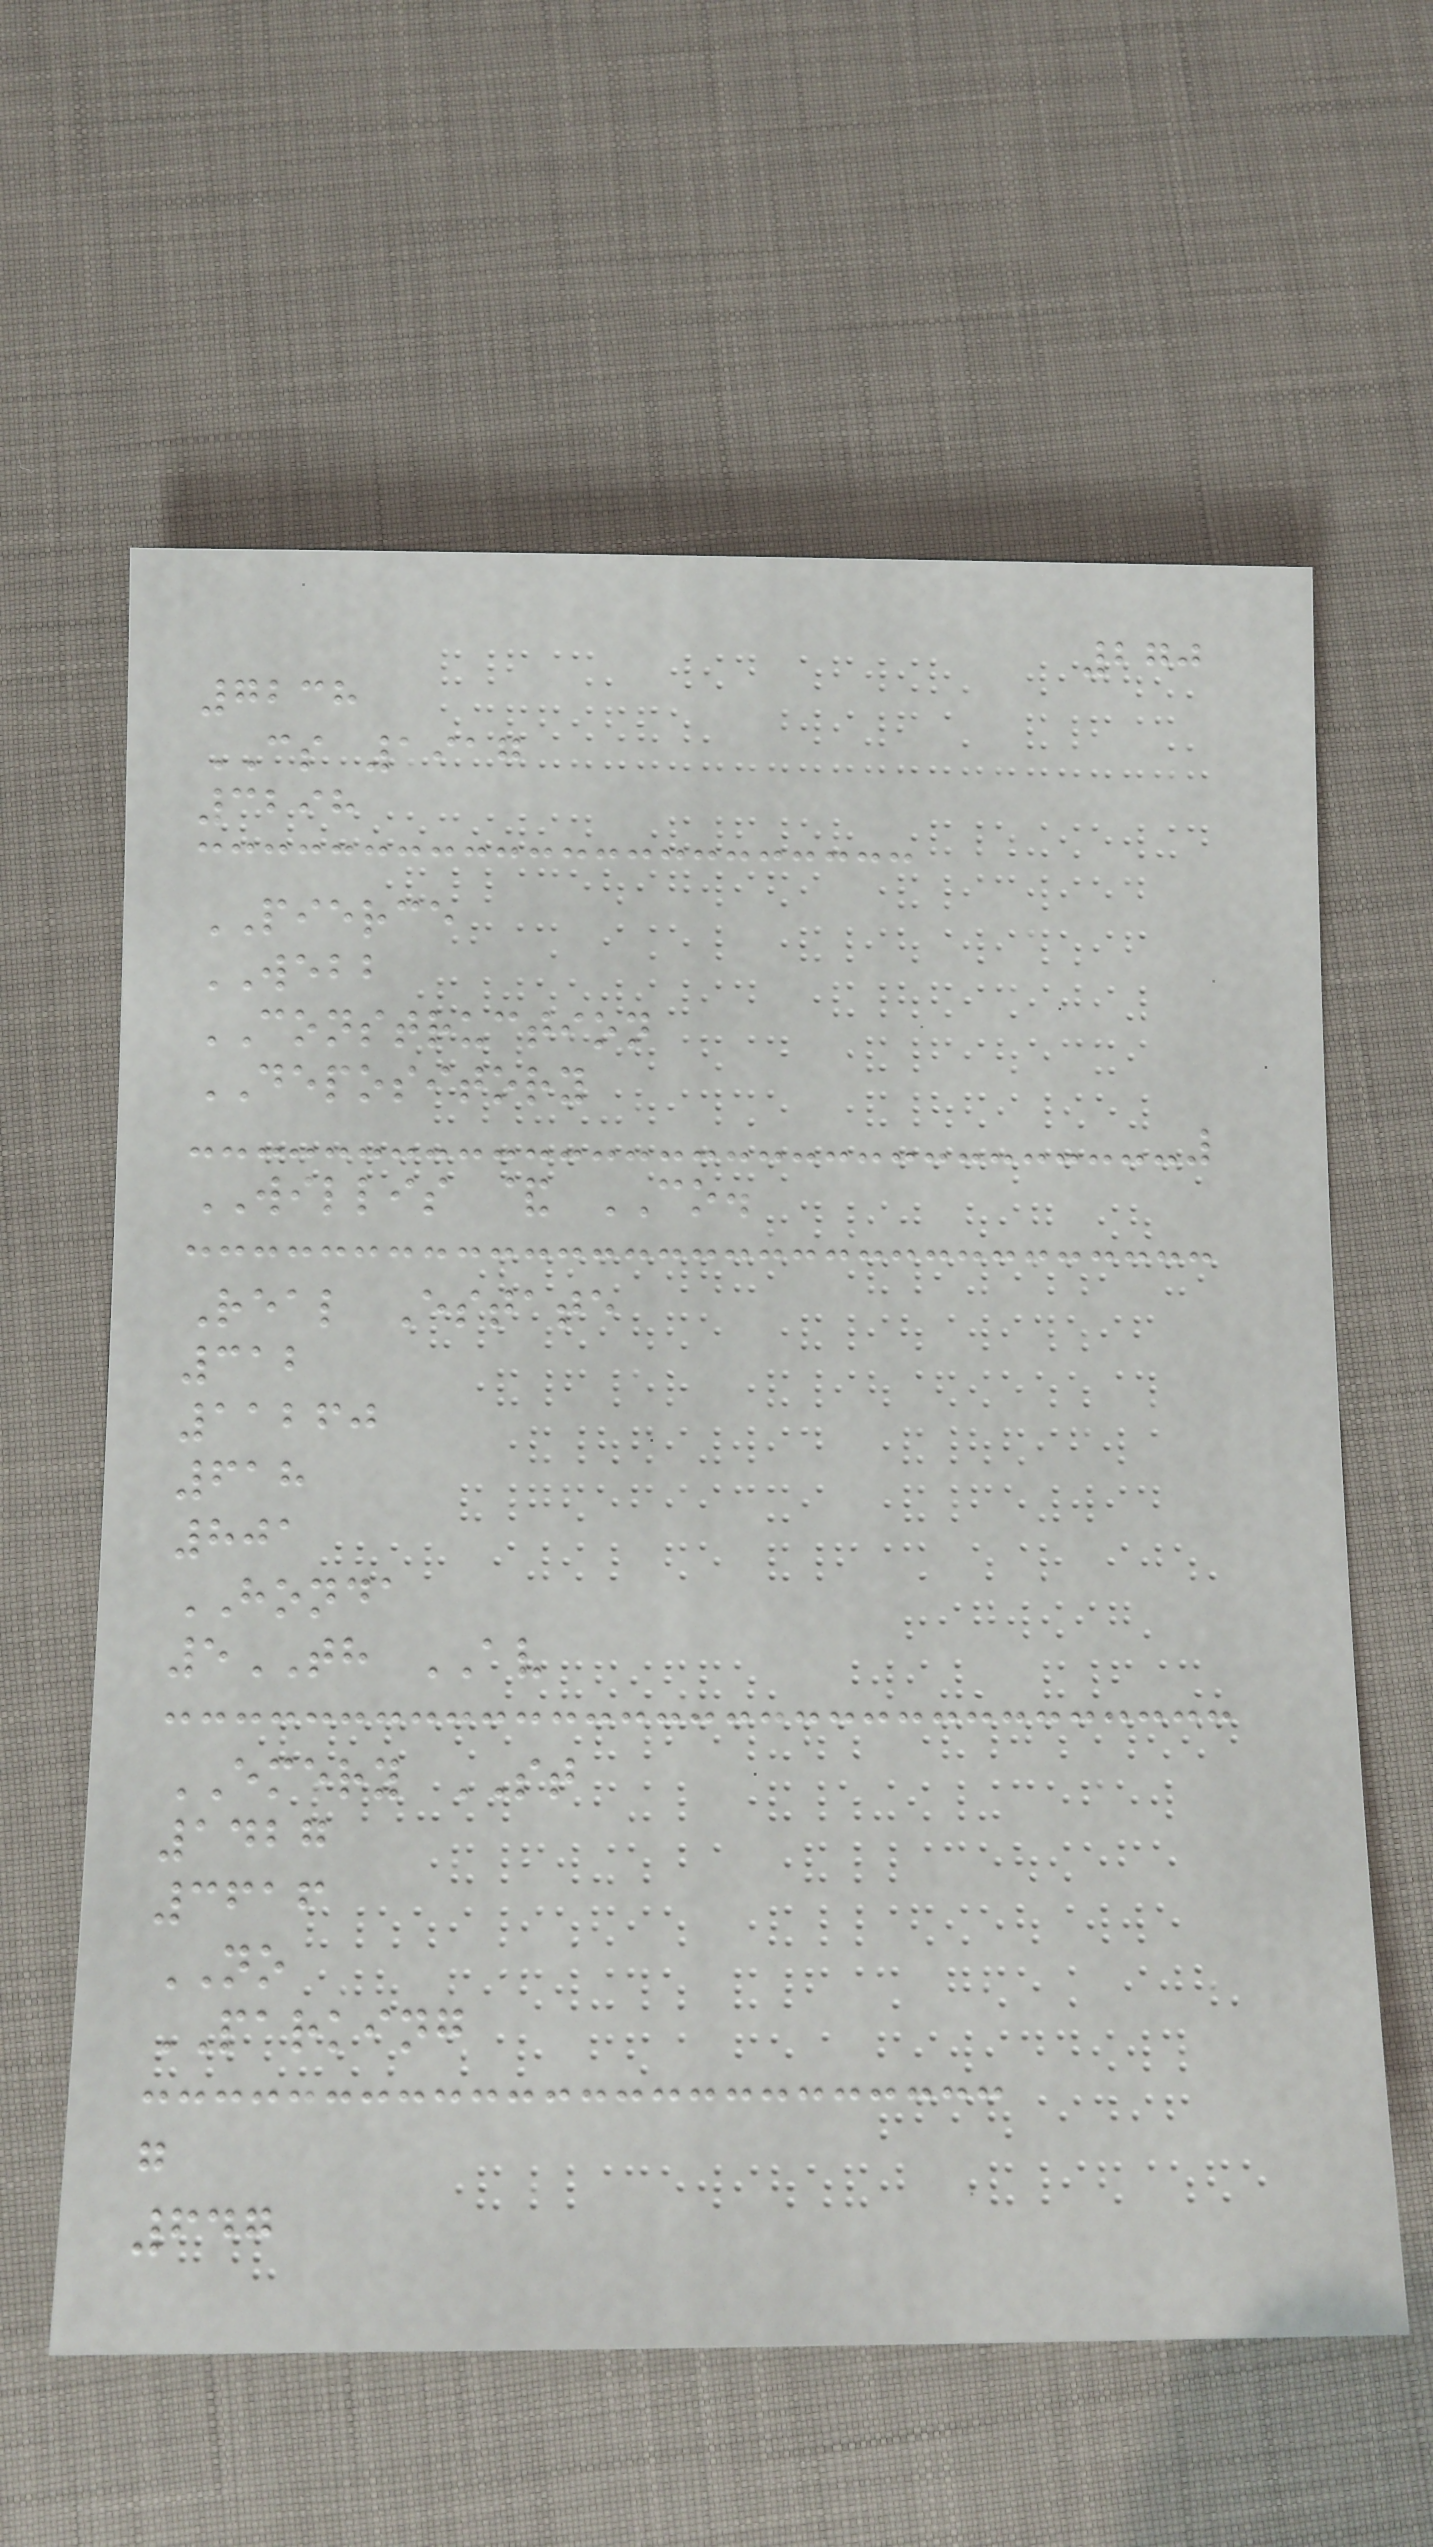270
7238
CS 1917
3298
PIERCE
WEBB
CONSTRUCTION
DEPOSITORY
WILLIS & CO.
Real Estate
312
11260
618
801
HONDA
5TH AV
EMERY ST
1427
3616
NO
PARKING
g
647
